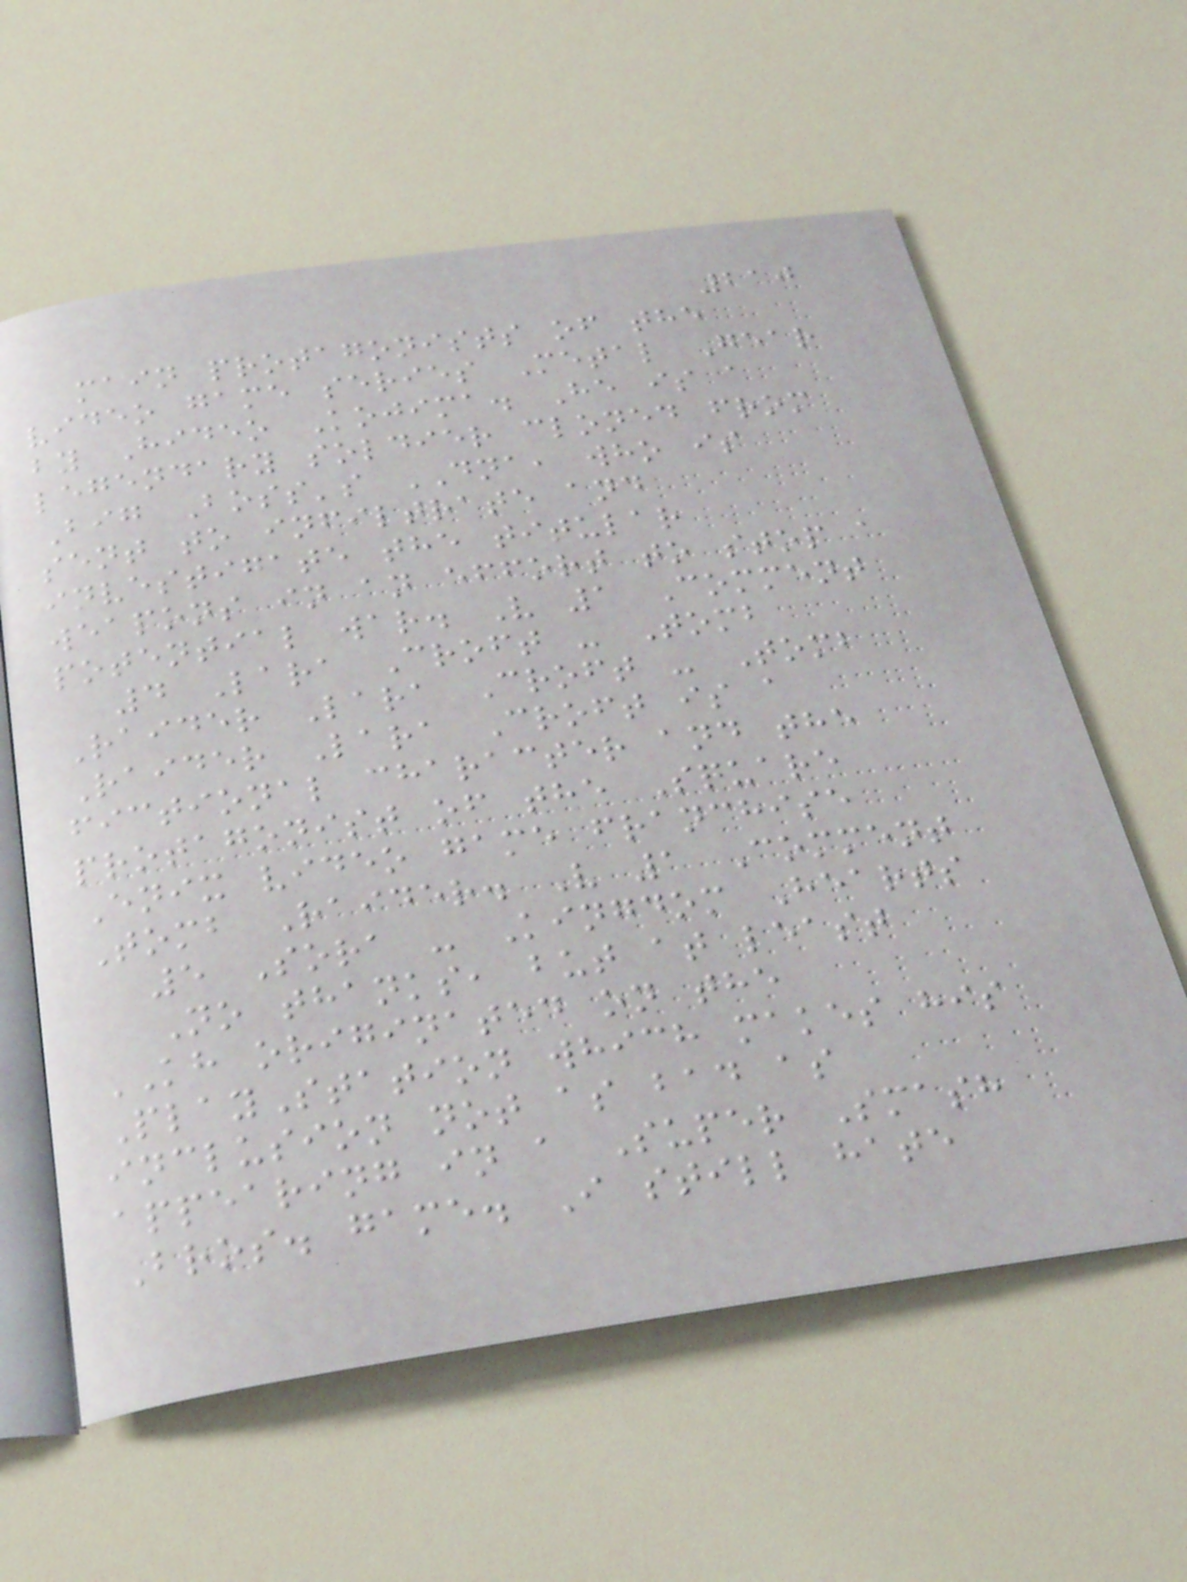210
main protagonists of the
video game series Metal Gear
by Hideo Kojima. He is a
legendary soldier cloned from
Big Boss's DNA, who is
sent to infiltrate and
investigate the titular
weapons in an effort to stop a
potential war. V 1 Comment
4 Lara Croft - Tomb
Raider Lara Croft - Tomb
Raider Lara Croft is a
fictional character and the
protagonist of the Square
Enix video game franchise
Tomb Raider. V 1 Comment
5 Sora - Kingdom Hearts
No thanks, but at least
KH originated on the
PlayStation which makes his
inclusion not as bad as
appearing in a Super Smash
Bros. game. I still hate
